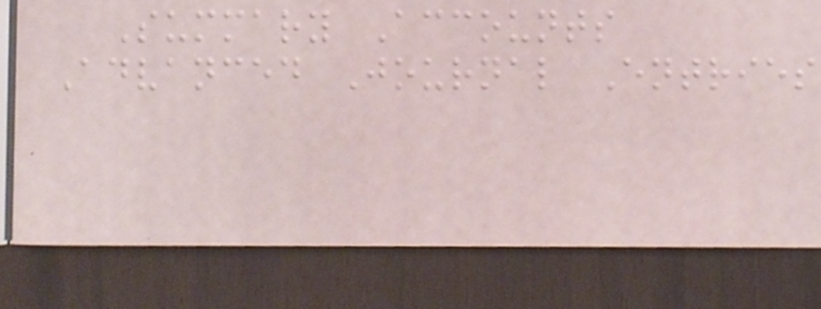Summary Accounts
Advanced Journal Entries
